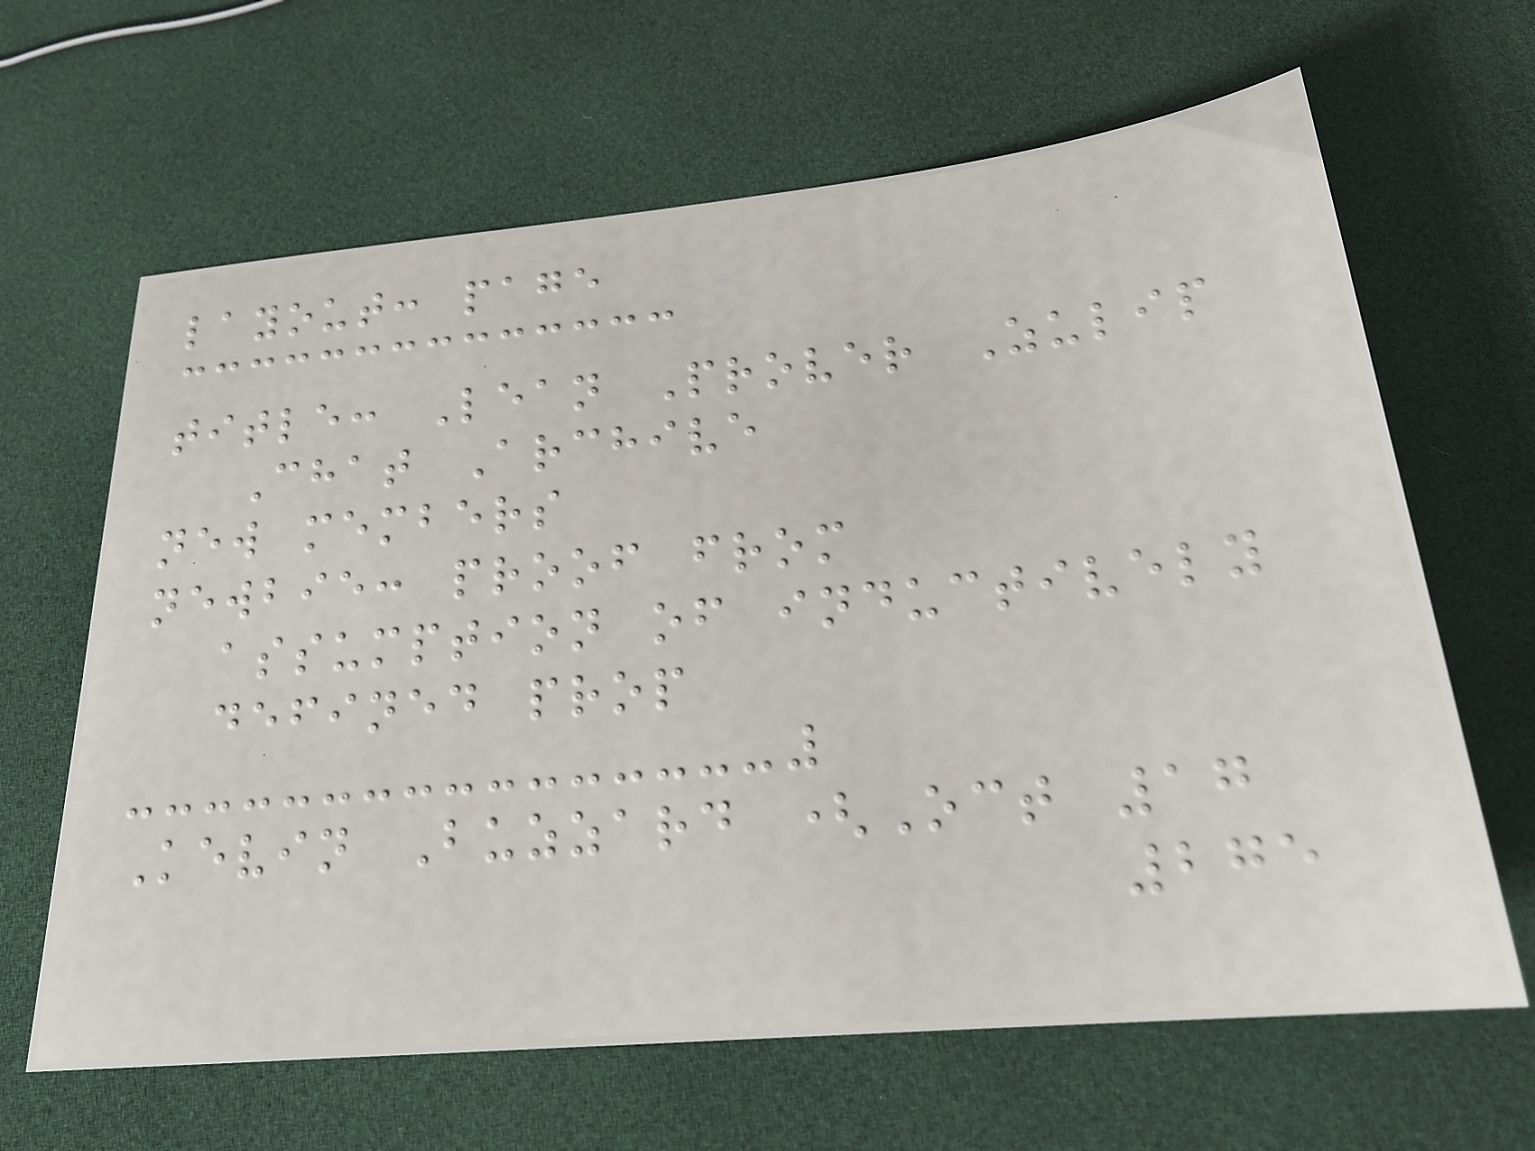layout: page
title: Lean Prover Zulip
Chat Archive
new members
newbie: proof from
assumption of inductively
defined prop
Kevin Buzzard (Oct 17
275
